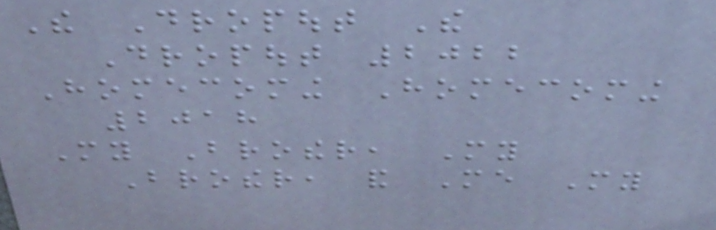The Dropout The
Dropout 2022
Homecoming Homecoming
2018
My Brother, My
Brother, and Me My
